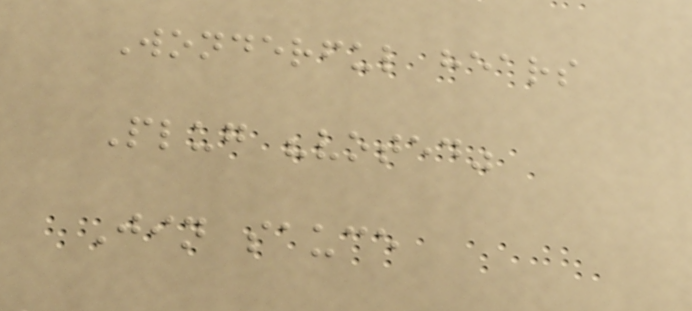Wonderful hears
Plug "voted"
Jin sauce
